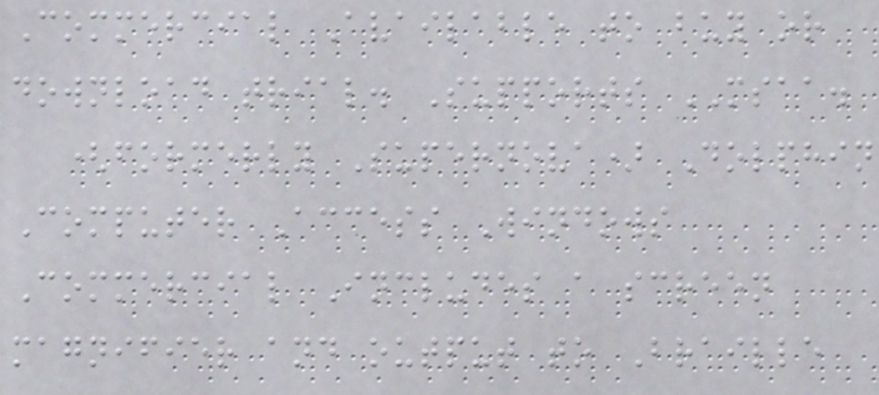Commercial Available to buy or
download trial. Supports MSAA.
(formerly Supernova) Dolphin
Computer Access Windows
Commercial Includes a screen
magnifier and output to Braille
